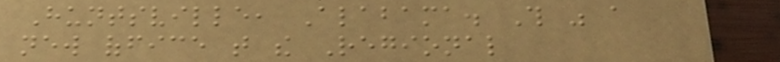Huntsville, Alabama. This was a
new office that the Regional
